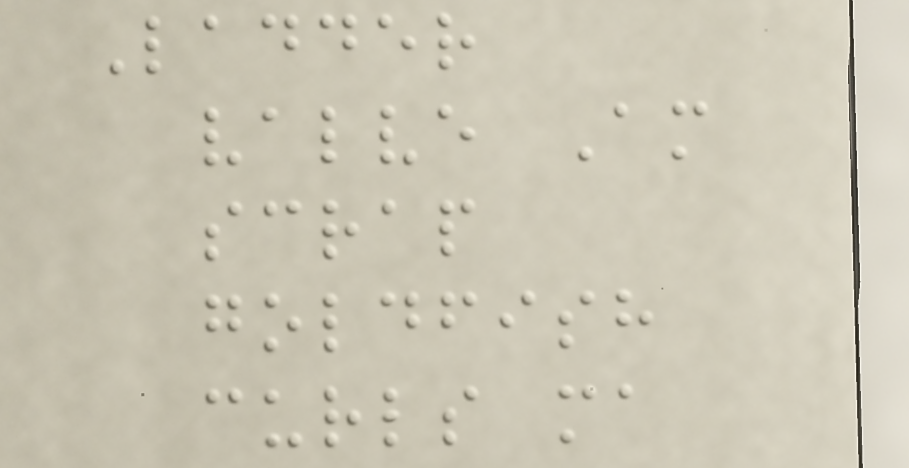Ladder
valve Am
scrap
goldfish
curls ma
